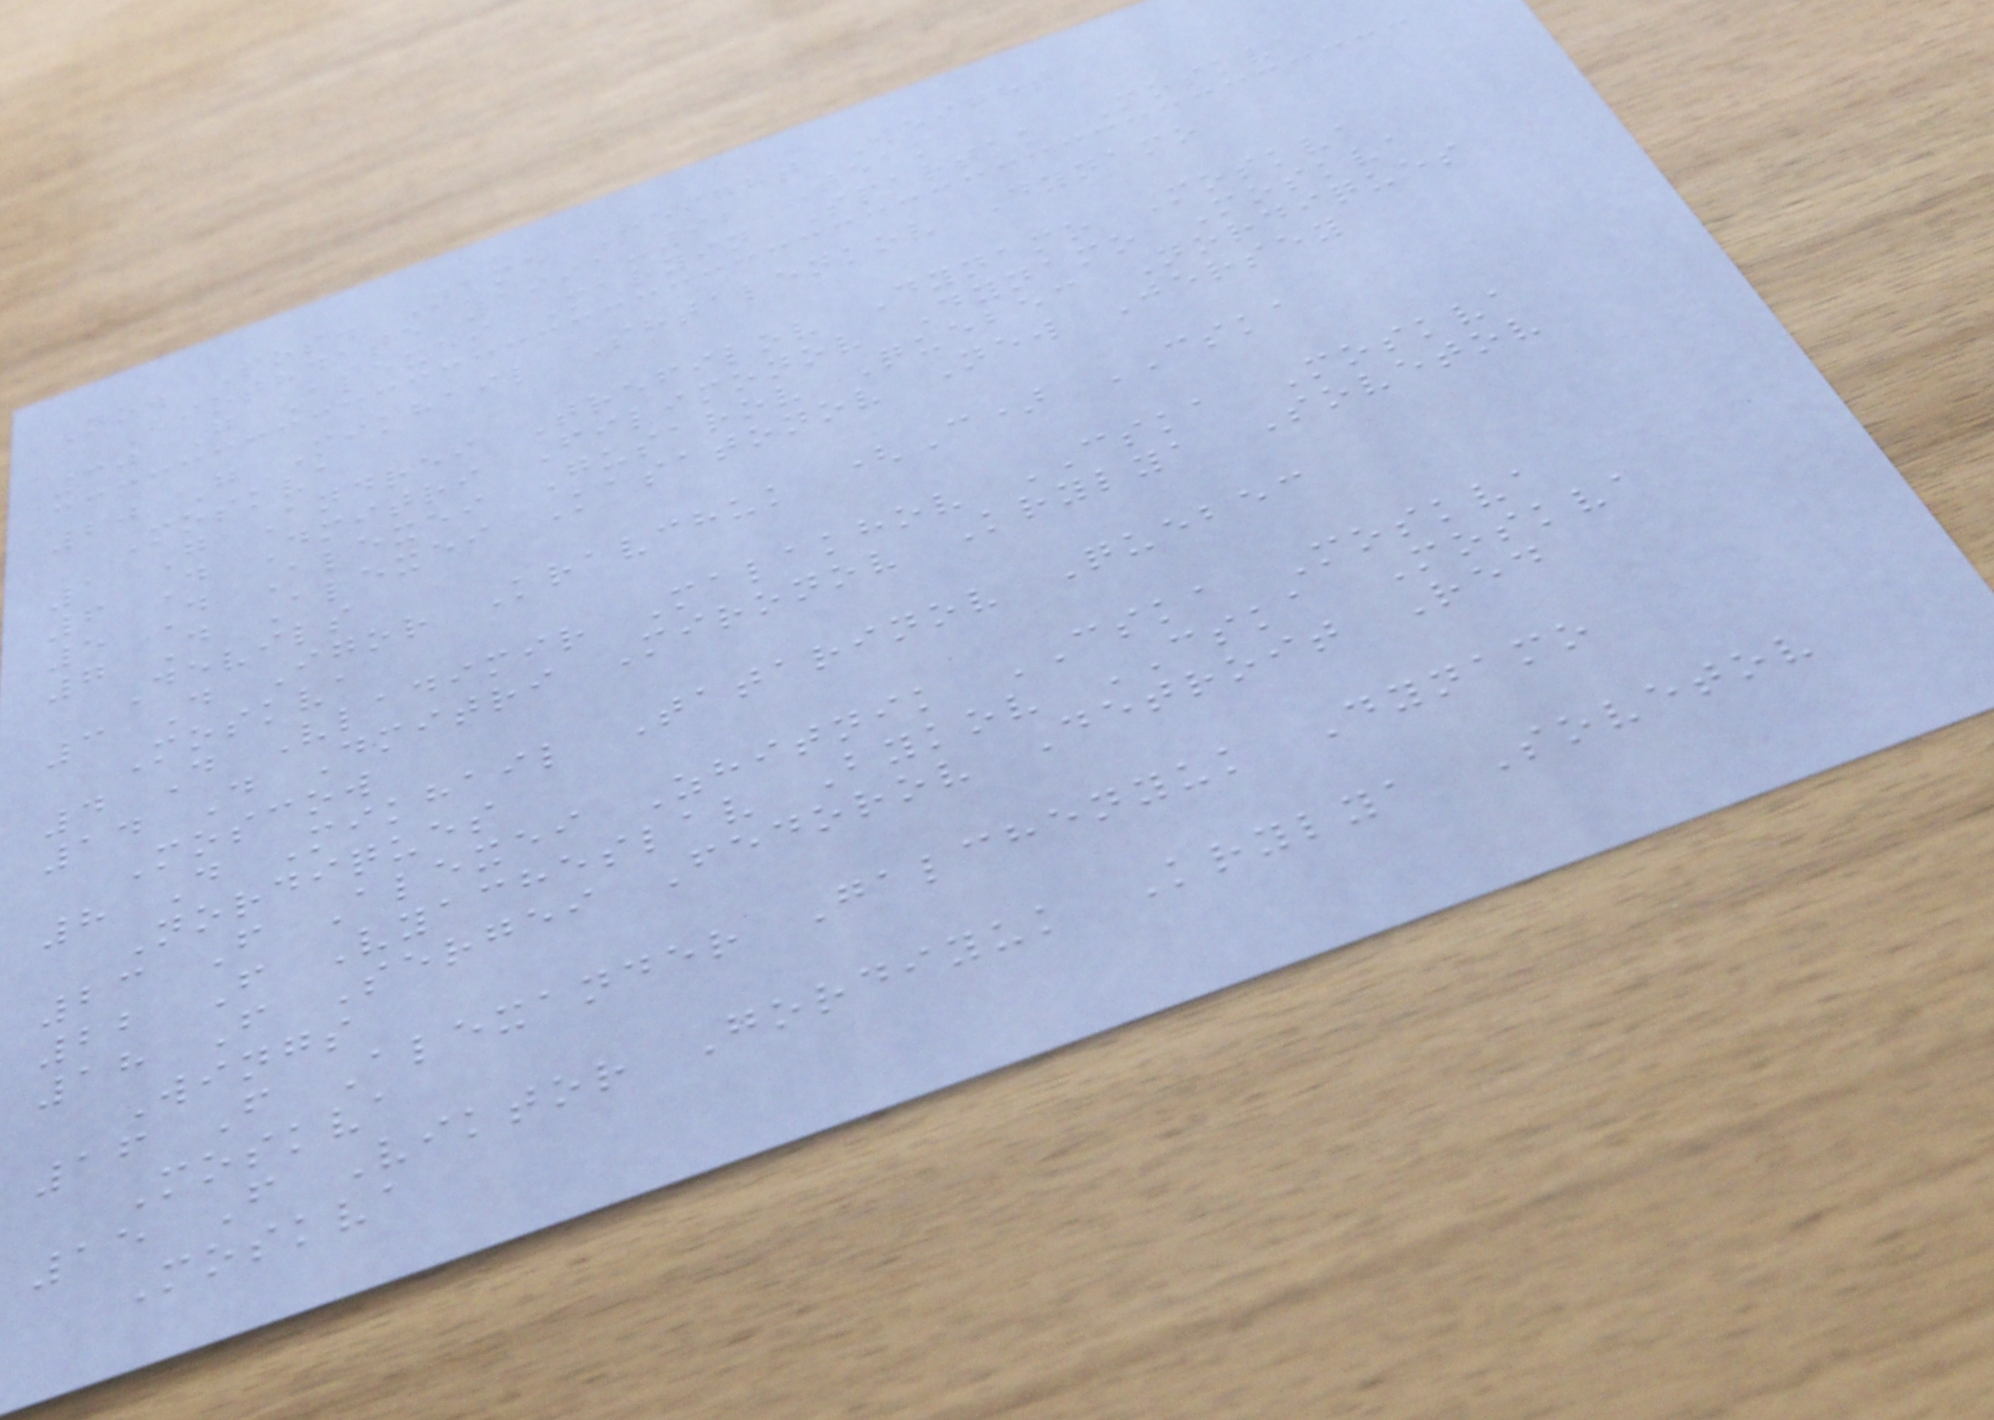No. Pos. Name Height Weight
Birthdate 1991-92 Team
30 G Alexei Maryin Spartak Moskva
20 G Mikhail Shtalenkov Dynamo
Moskva
1 G Andrei Trefilov Dynamo Moskva
6 D Dmitri Filimonov Dynamo Moskva
5 D Alexei Gusarov Quebec Nordiques
7 D Alexei Kasatonov New Jersey
Devils
3 D Igor Kravchuk (C) CSKA
Moskva
4 D Vladimir Malakhov CSKA Moskva
14 D Dmitri Mironov Krylya Sovetov
Moscow
8 D Mikhail Tatarinov Quebec
Nordiques
23 F Alexei Zhitnik CSKA Moskva
22 F Vyacheslav Bykov CSKA Moskva
18 F Sergei Fedorov Detroit Red
Wings
16 F Alexander Galchenyuk Dynamo
Moskva
15 F Viktor Gordiyuk Krylya Sovetov
Moskva
